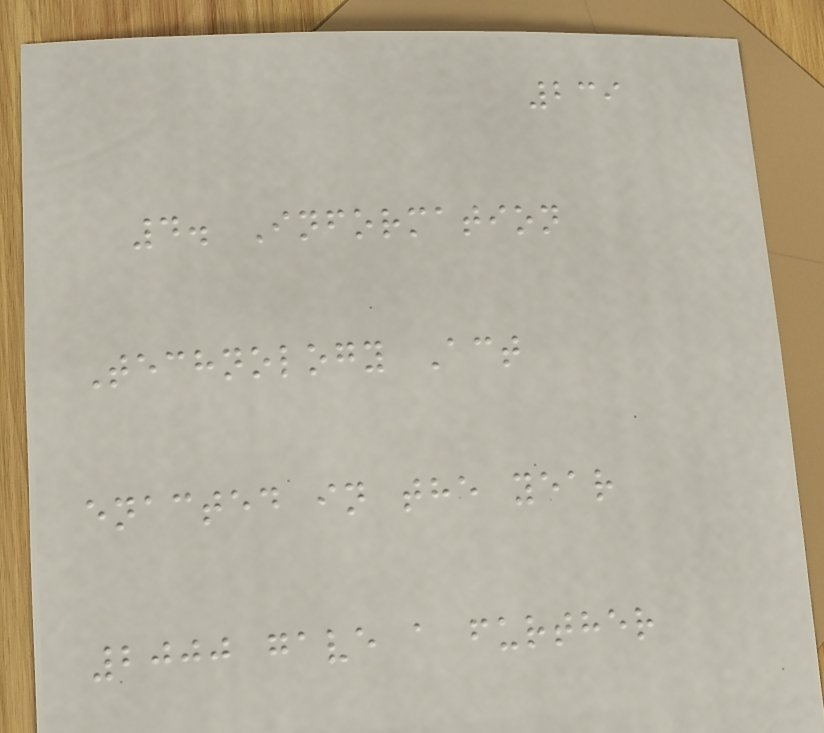239
4. Information
Technology Act
enacted in the year
2000 gave a further
